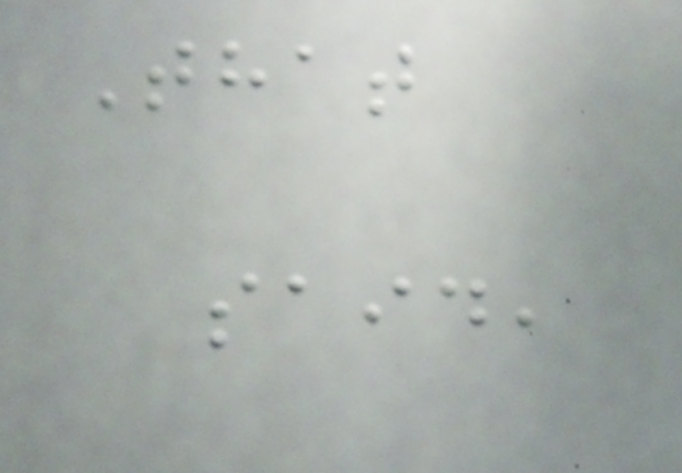That
said,
